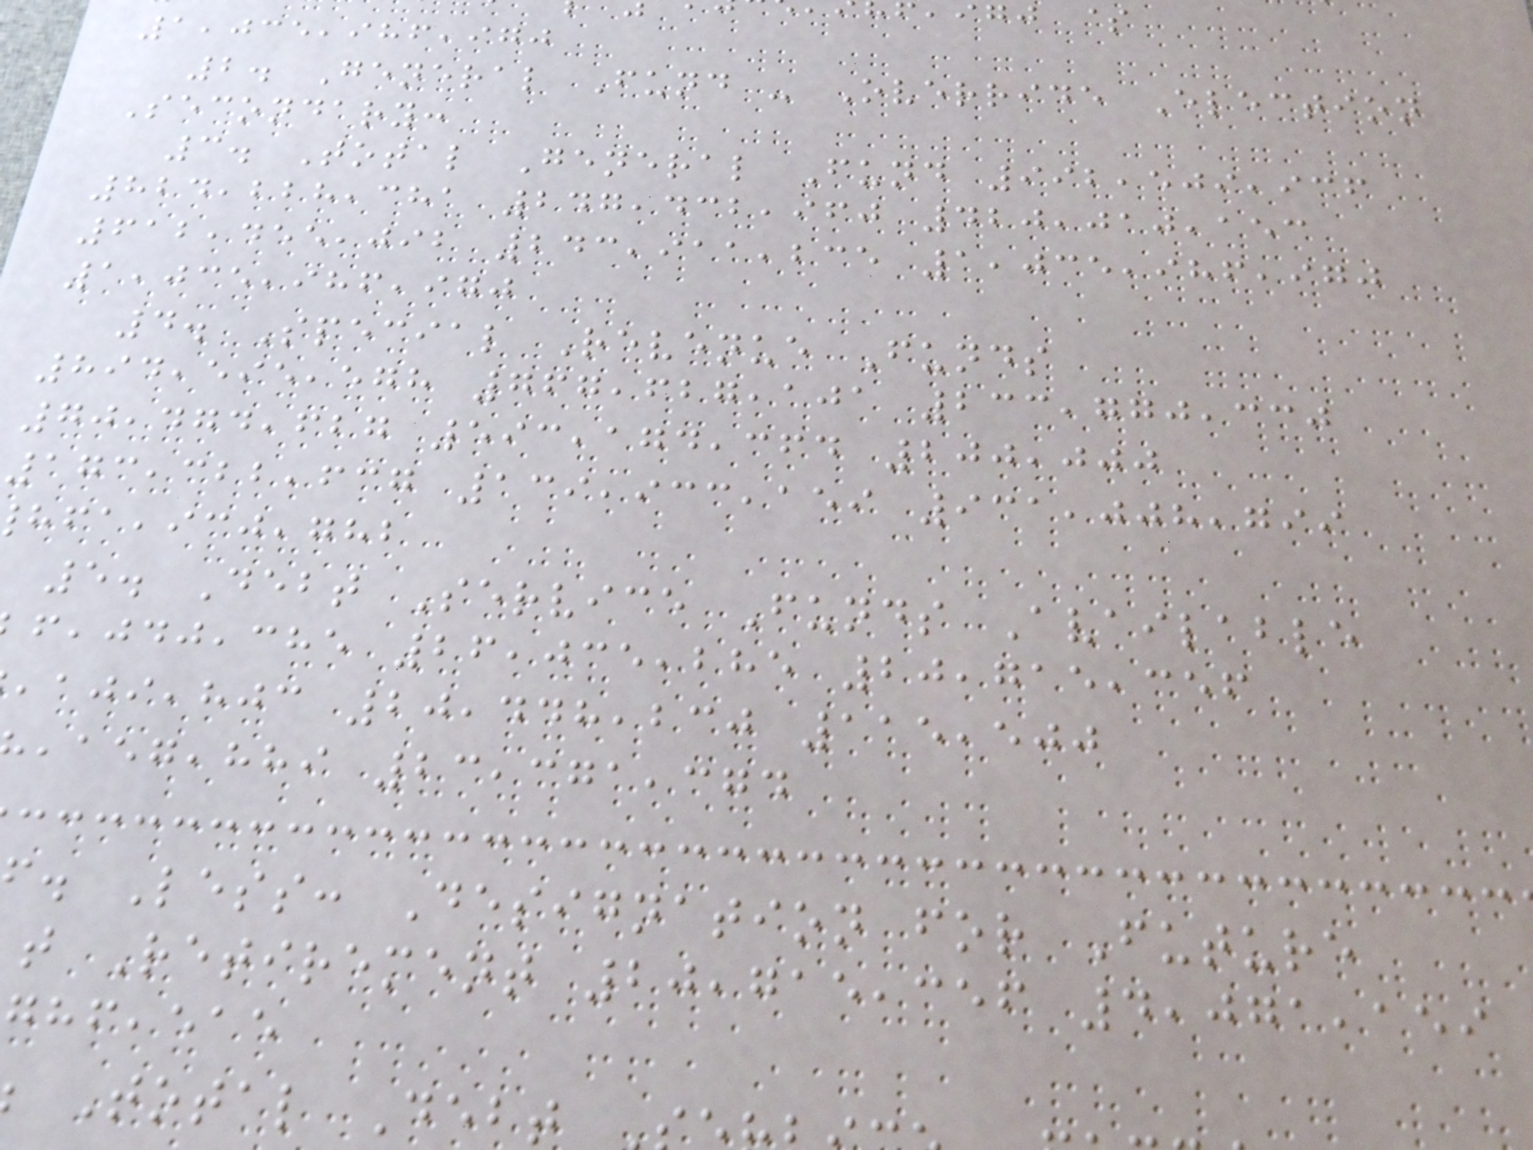1,035,986,970
2. General Fund - Override Election
Secondary:
3. Total General Fund 992,509,936
824,228,381 247,432,960 420,010,153
612,455,092 243,911,235 1,035,986,970
1,035,986,970
4. Special Revenue Funds
894,595,578 767,627,101 233,770,330
70,474,627 593,174,364 200,000
173,322,637 139,933,159 931,008,799
,ghb
5. Debt Service Funds Available
,che 26,035,285 20,715,356
,hjc 20,448,230 115,500
,hhi 23,371,374
. Less: Designation for Future
t Retirement 20,715,356 4,071,159
,eae
Total Debt
